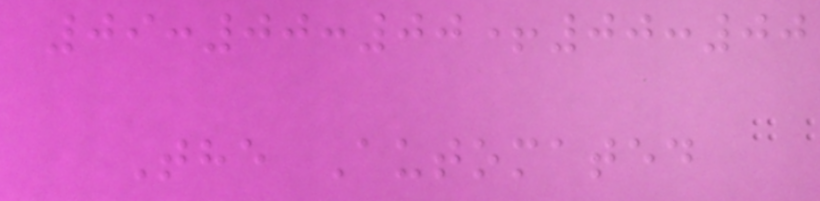09:00:00+00:00
The Automated
